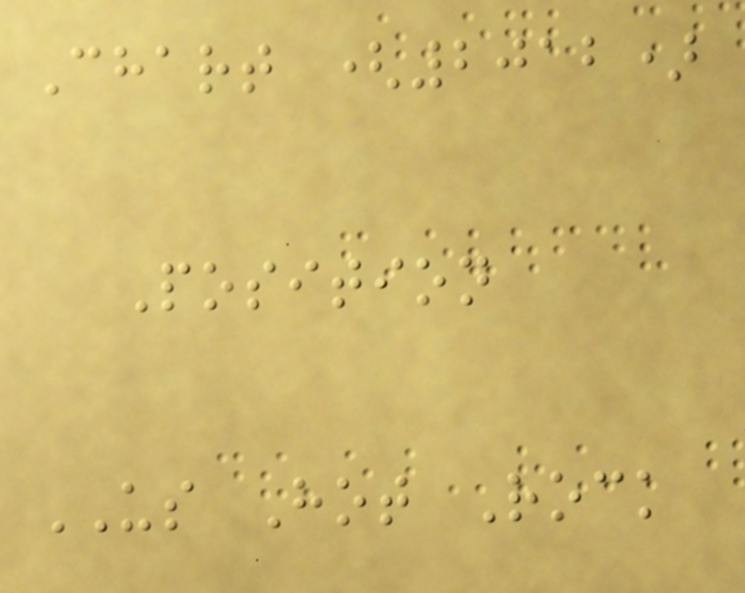Chart (2012)
Position
US Hot Rock
